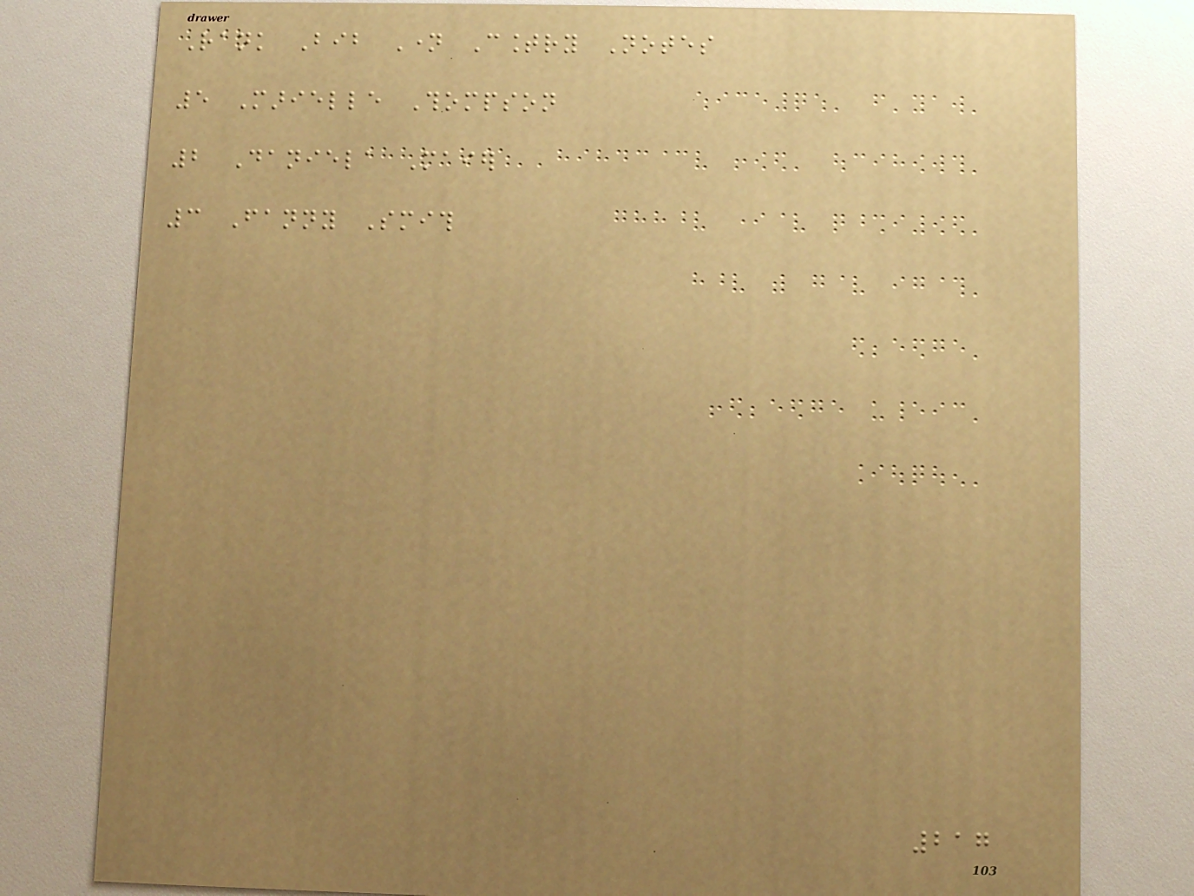Rank Bib Name Country Notes
5 Marielle Thompson
2 Daniela Maier
3 Fanny Smith
217
